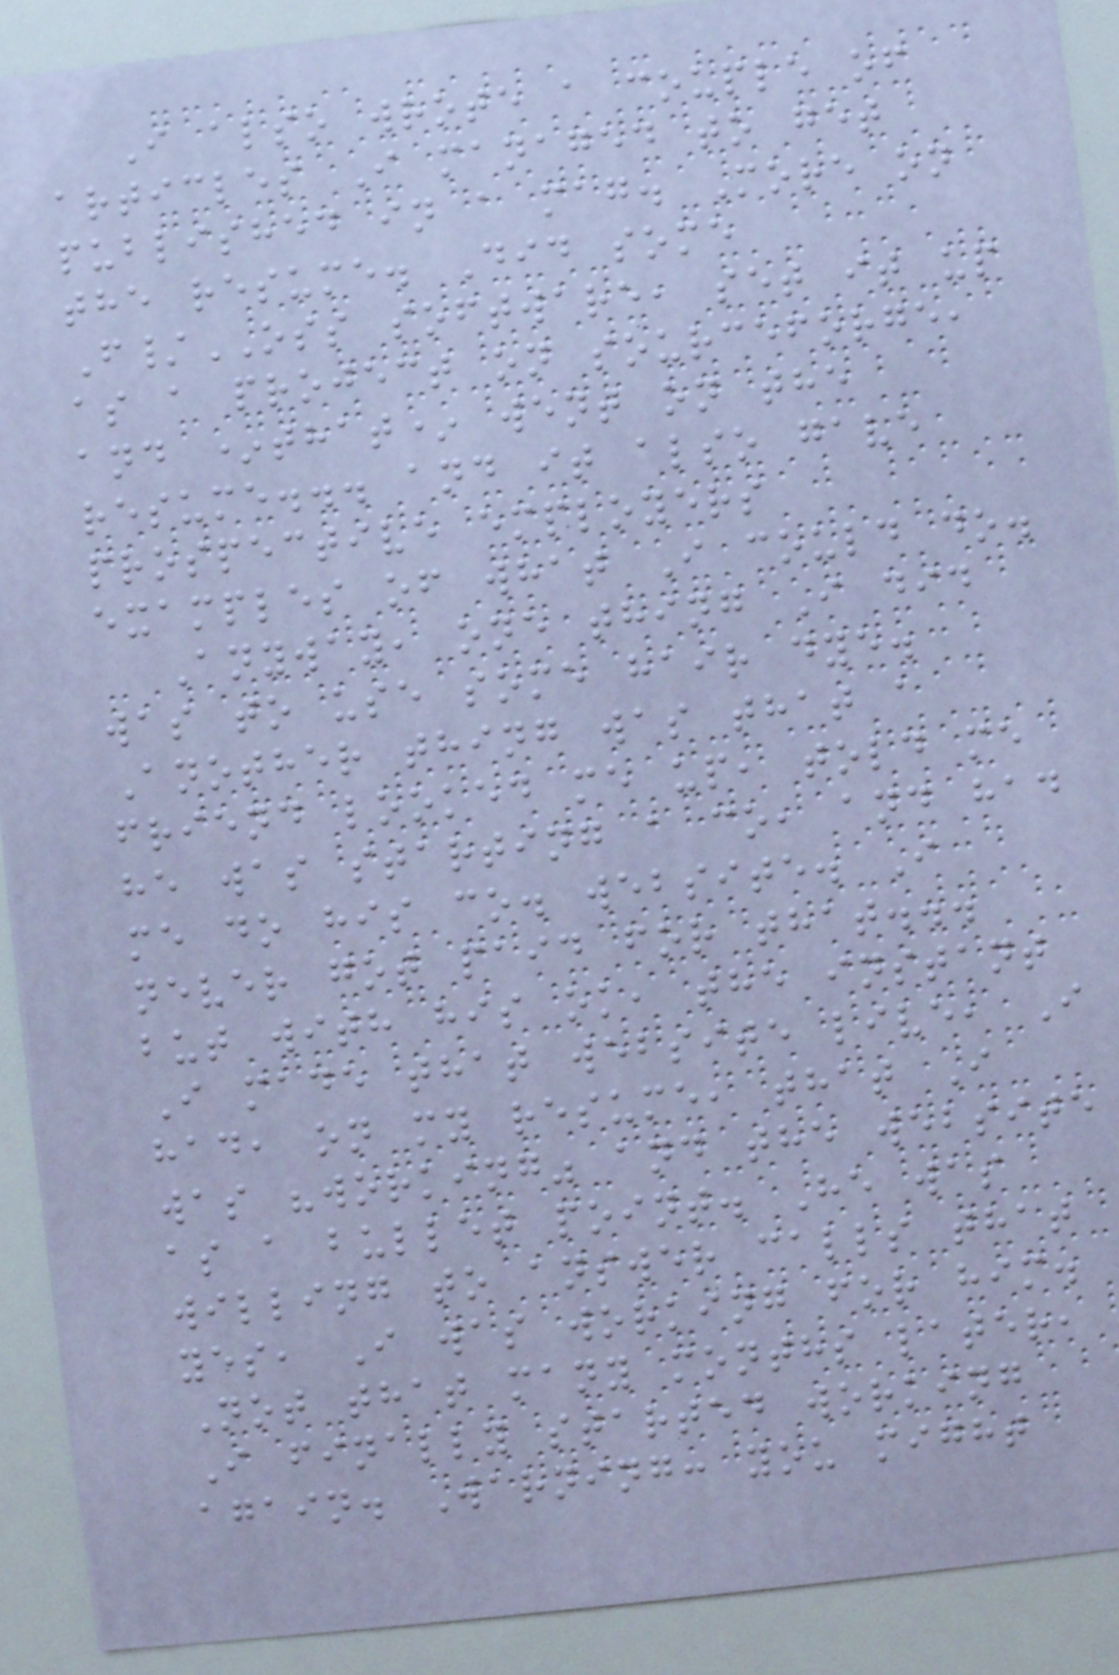I also wrote a couple of
articles I managed to get
published in a mag. More on
the resume. Did some
F/OSS software, set it up
as a project on sourceforge,
and *that* went on the
resume... and it also gave
prospective employers
examples of what I could do.
Anyway, one thing I did
was to use some hair dye.
Another thing was that a
friend looked me up, told me
he was starting a co, and had
me do his co. website. I
never got paid for that...
but with his ok, the instant
I made that website live, I
had, on my resume, that I
was "working" and the website
as a bullet point. He was
willing to answer calls that
yes, I was working for him.
Not that many months later,
I finally started working
again. Warning: you might
